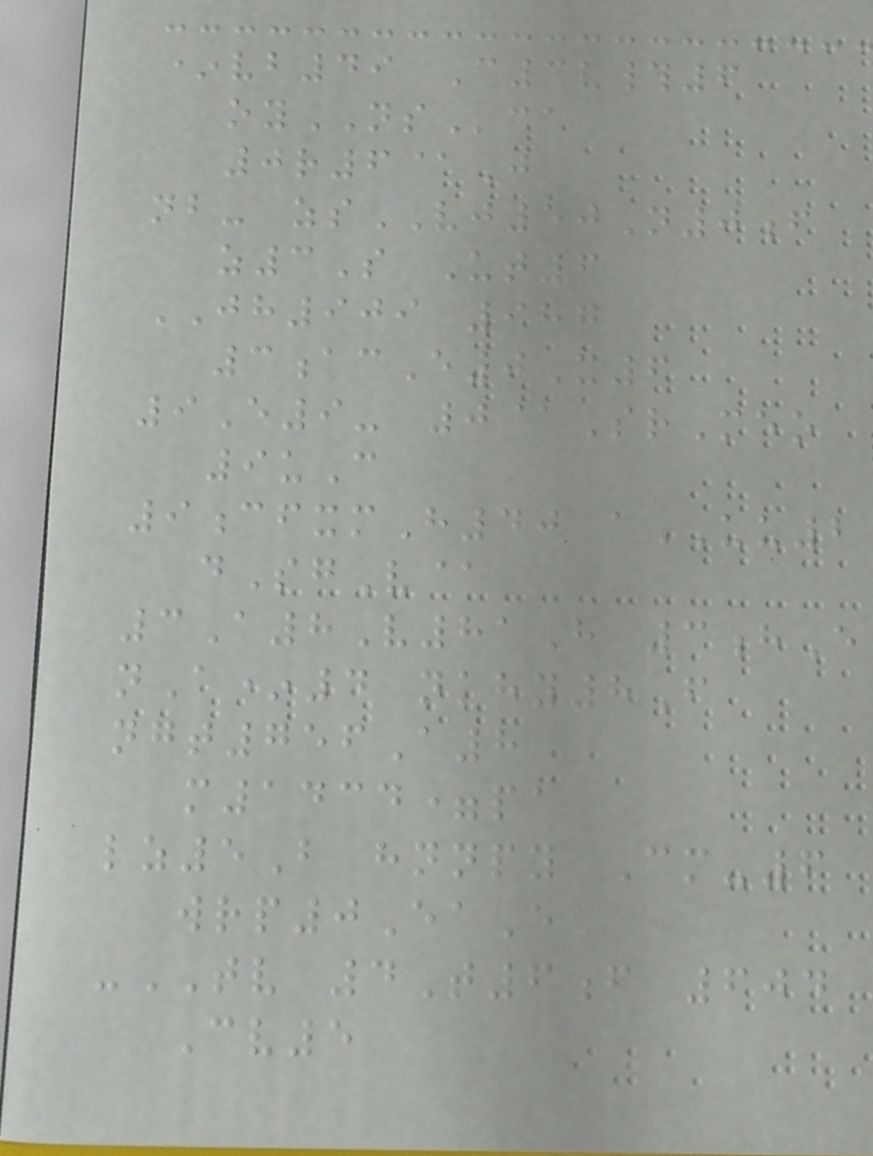*vb49 C3v#6
oyNSca
0r6@J
nb- zsVJ50N0f
z3S Ut6
JH909 987
3acE0X6
9E9- 0@SrMeo
9uC
9cfxmH40 aUU2
dSgV@
3A8V81H 3hE
nA*4 nkhy8F
ngt756A8
m1434=pa
lz5B hnnpy Cm-6
wrp0EaE
-TV 4T6f 604
Cv5
